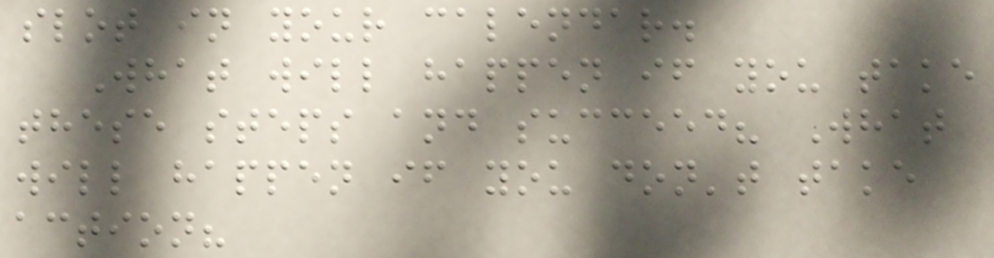slot in your calendar.
What will happen if you take
these steps and succeed? What
will happen if you don't take
action?
